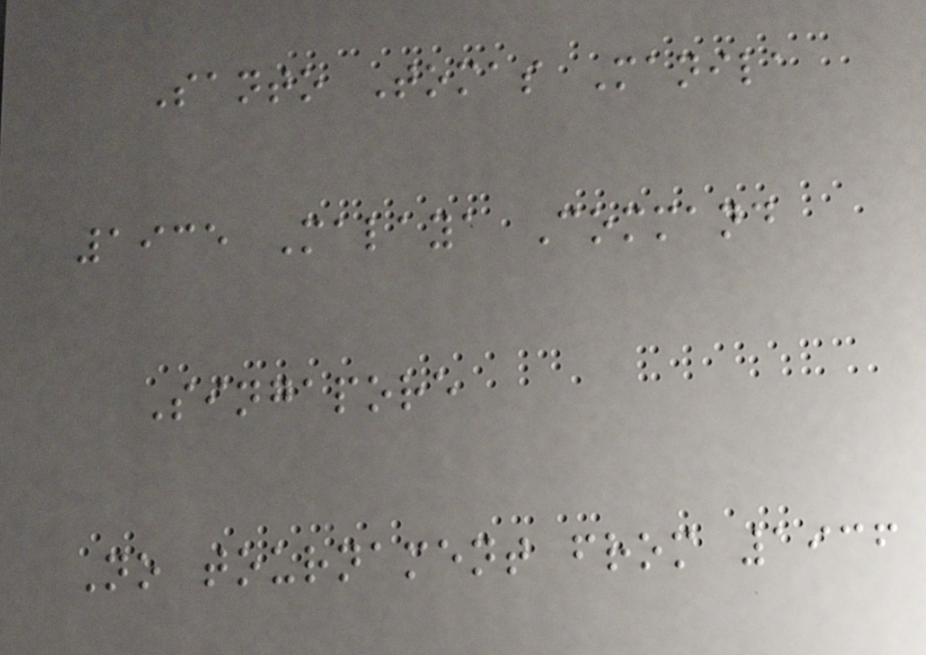Santo Tomas Manila
1935 Malaya Command
Singapore
No tournament from 1936
